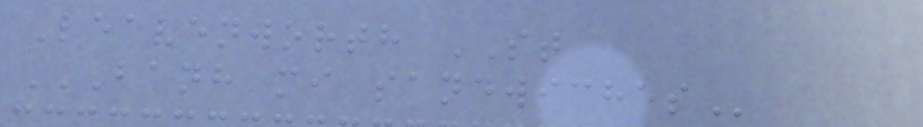Leavenworth ST
BANH MI SANDWICHES
